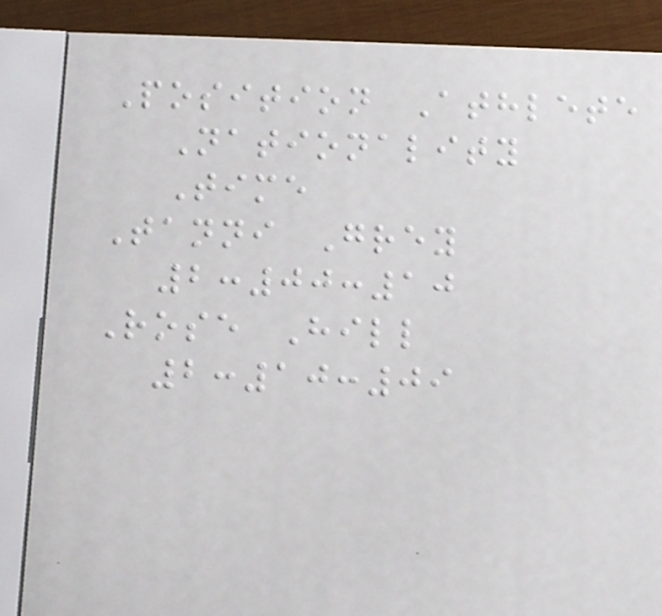Position Athlete
Nationality
Time
Tanni Grey
2:00:10
Rose Hill
2:10:09
